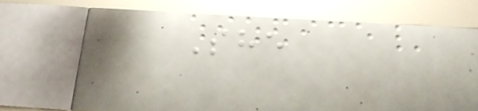She
